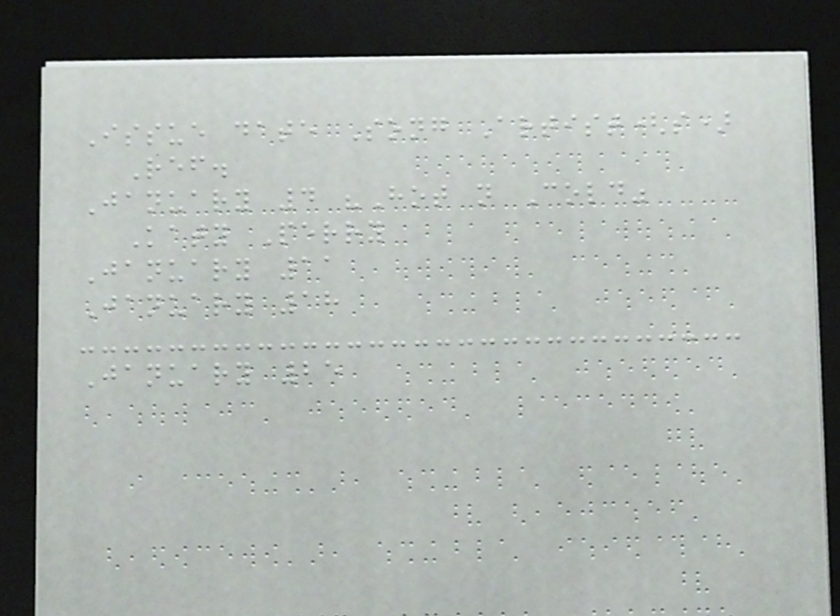Issue date Song Artist(s)
Ref.
January 4 "Hot n Cold"
Katy Perry
January 11
January 18
January 25
